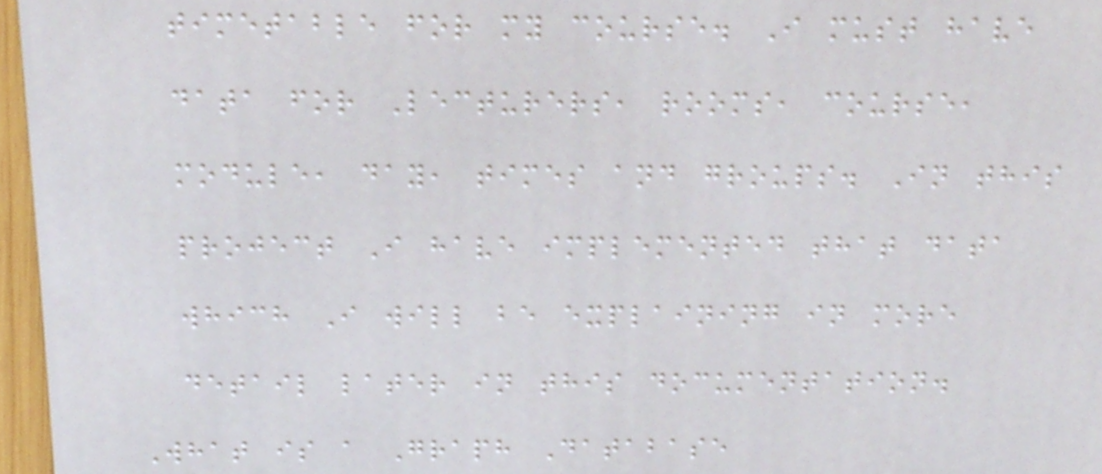timetable for my course. I must have
data for Lecturers, rooms, course,
module, day, times and groups. In this
project I have implemented that data
which I will be explaining in more
detail later in this documentation.
What is a Graph Database
